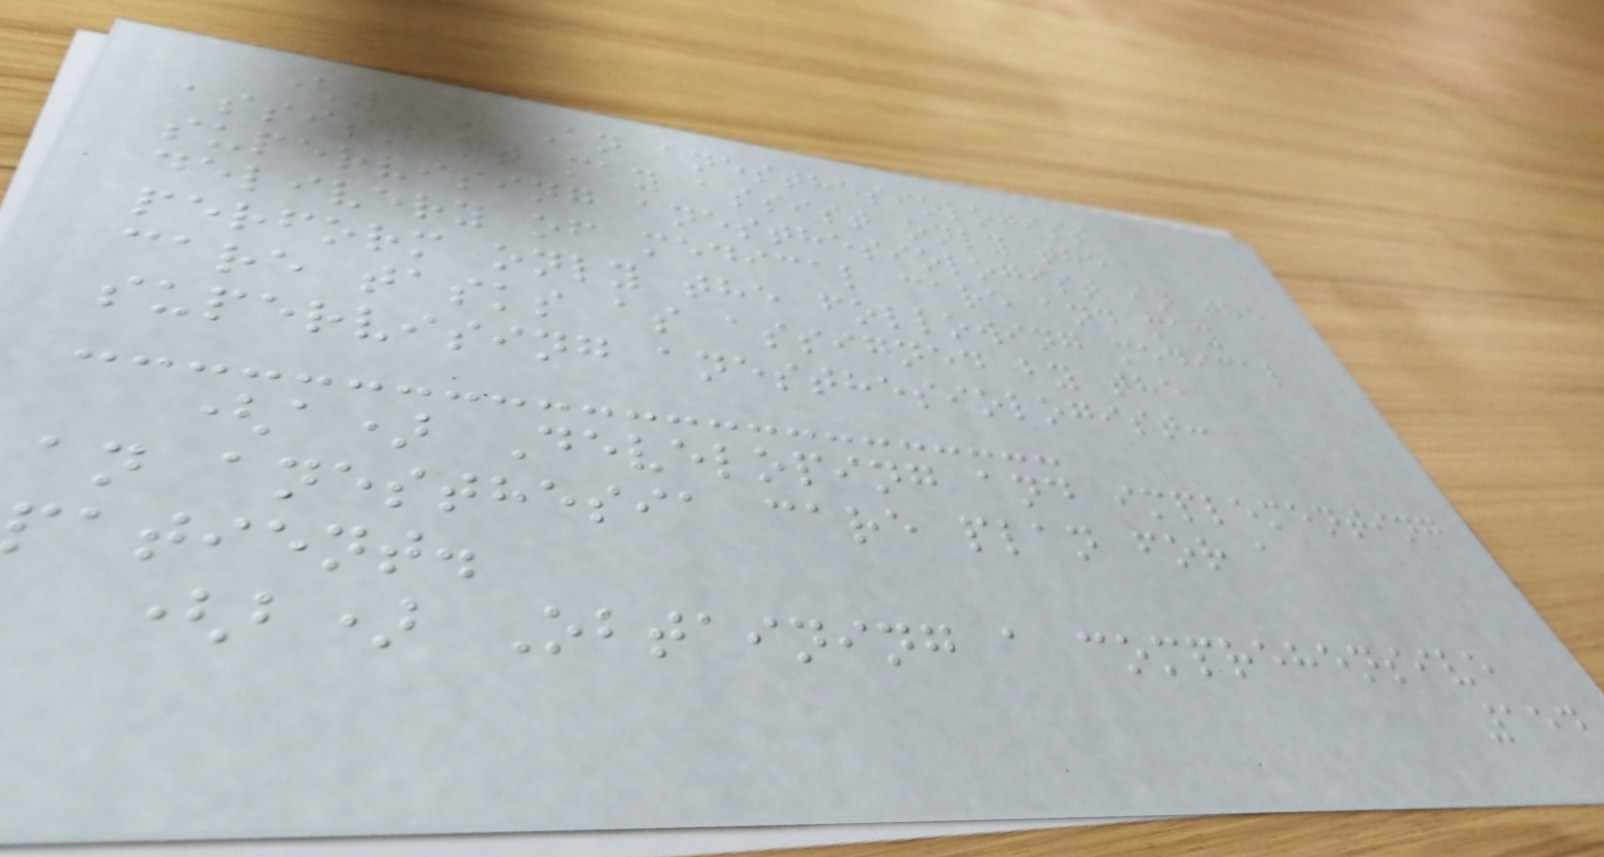(5) An anesthesiologist
assistant may assist only the
supervising anesthesiologist in the
delivery of medical care and may
perform only the following medical
care tasks as assigned by the
supervising anesthesiologist:
(a) Developing and implementing
an anesthesia care plan for a
patient.
(b) Obtaining a comprehensive
154
